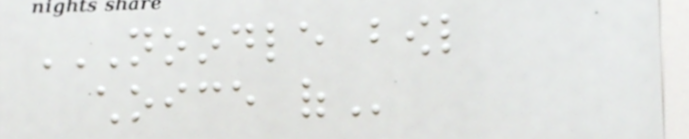NOODLE BOWL
CHOICE OF
